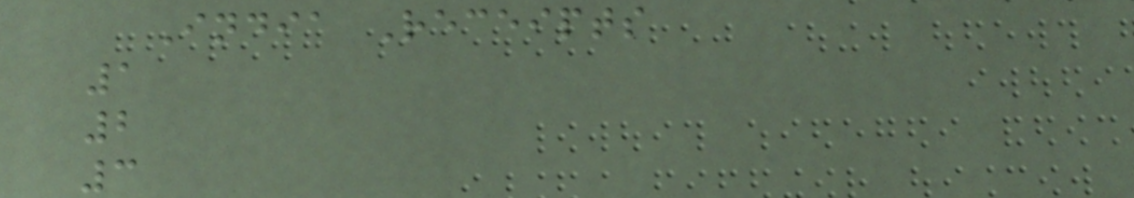India Receipts
1
2
3
